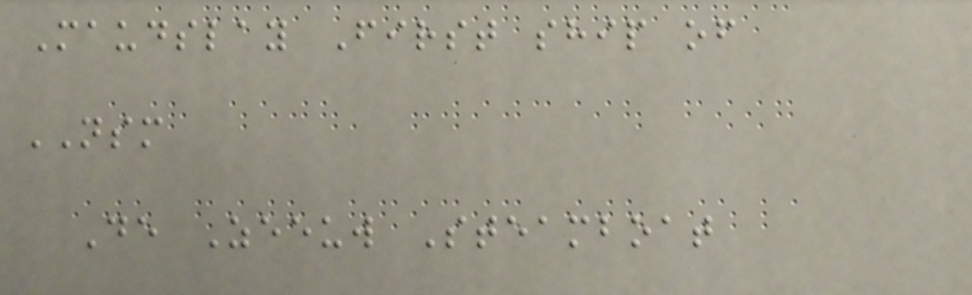Maudslay First ship of
NSM
De Zeeuw Steamboat
